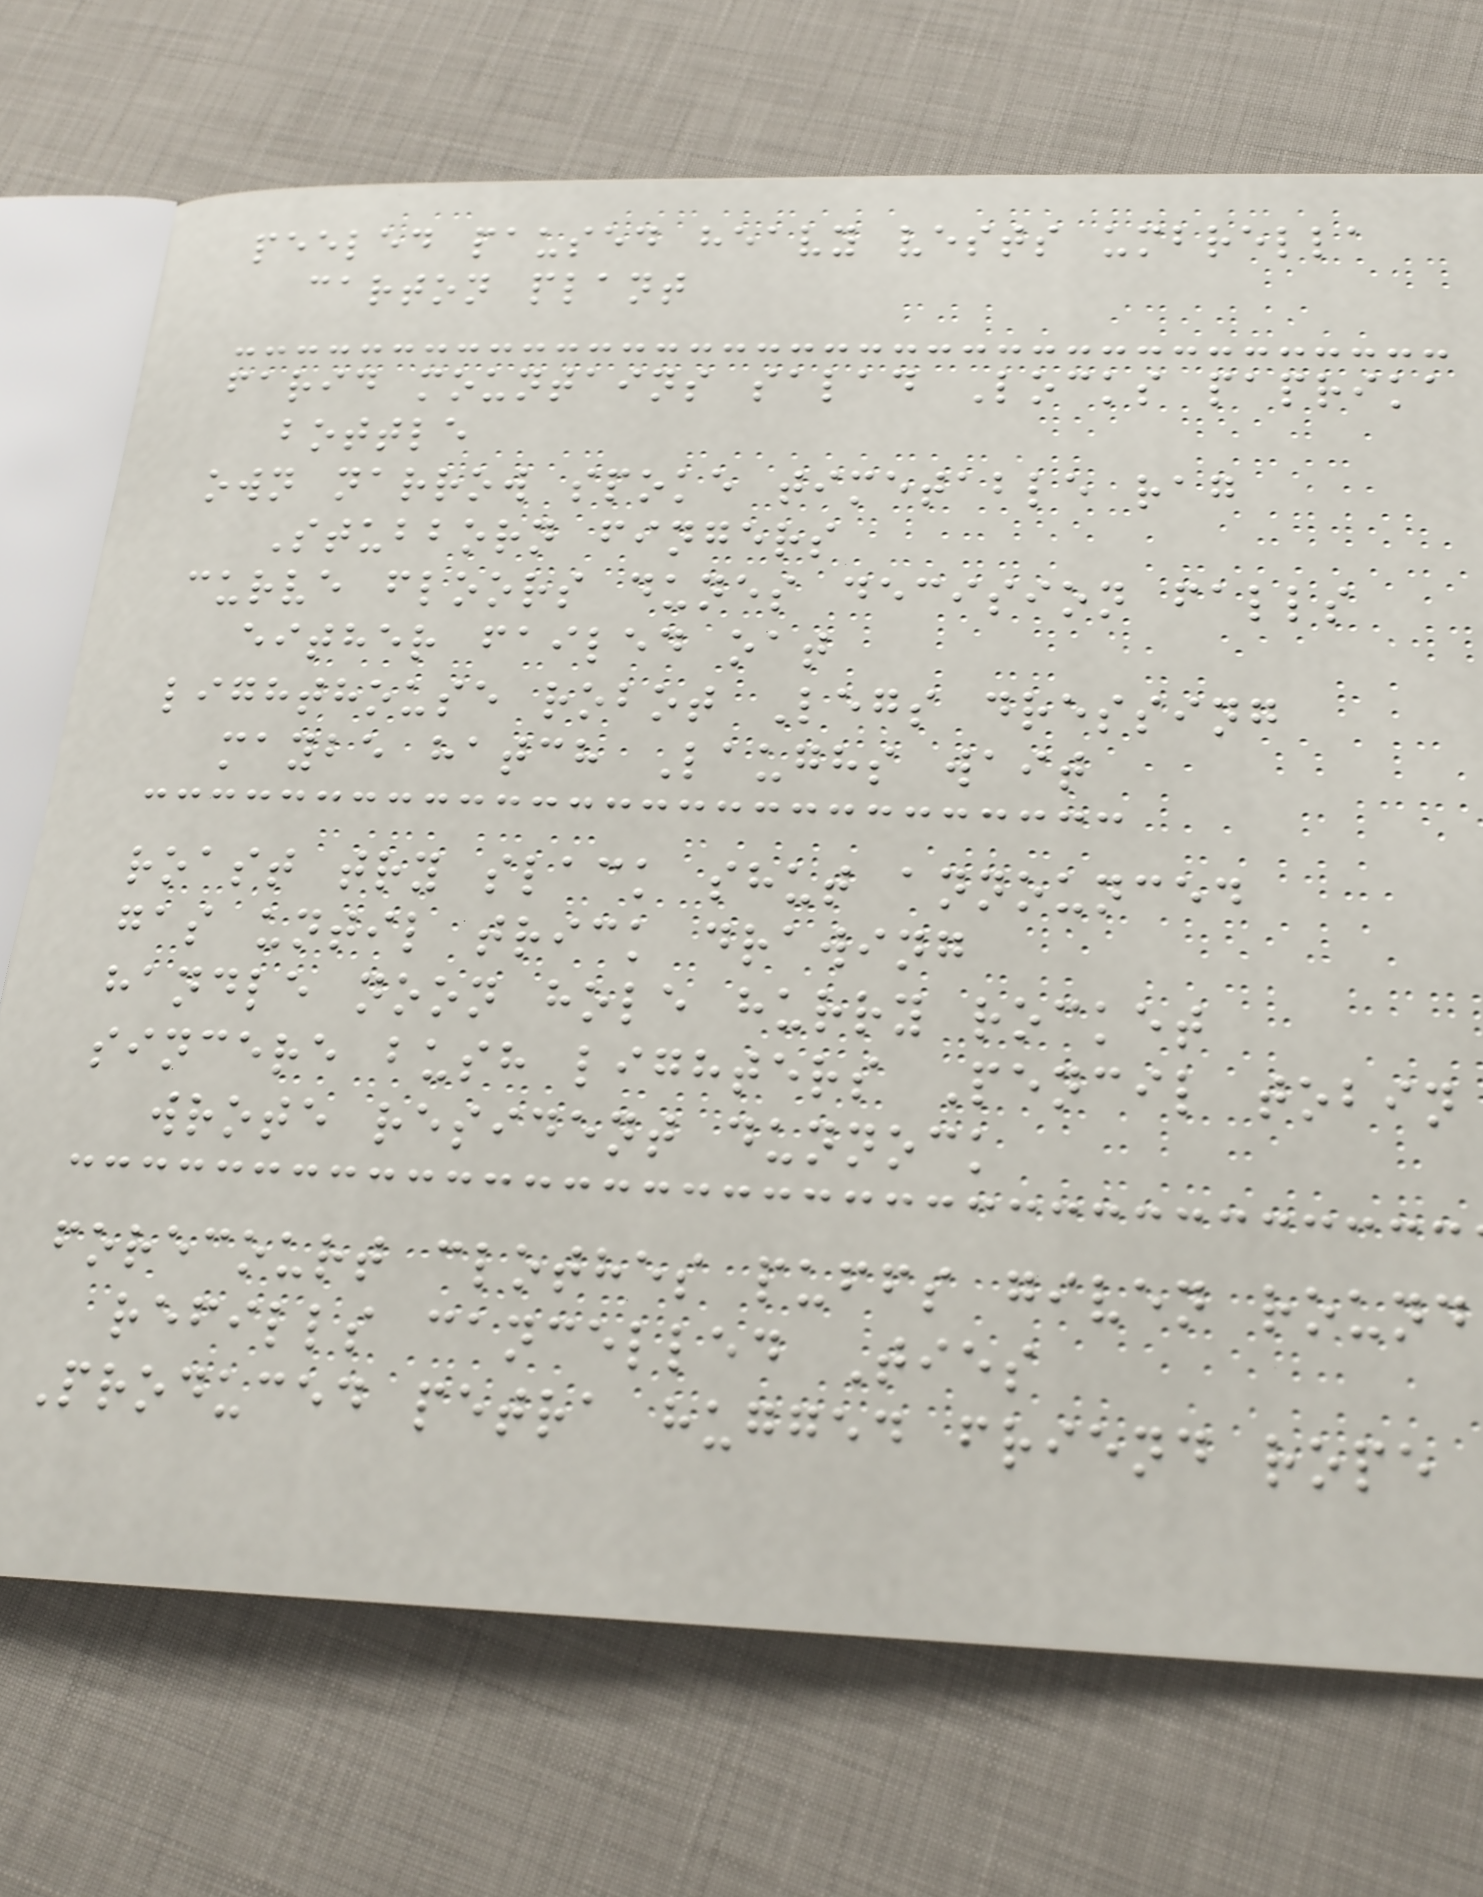peeled paused heavy vests umbrella
carton plant
farid mountains salad Locks paprika
bottle
own narrow spoke timetable rag
Stubborn fingers
curve floors dunes decision falls
either failed oat
lighthouse robot Legs dressing
maybe hatch Laughs wait
roast try slack shut announced
gas until trick drawing
handle noon hole hurry rocket
sincere bush lighters Pencil tobin
wrote resident dunnock
forecourt clothes puffs given round
refills cancelled Ties
Produced petra hugged friend rope
